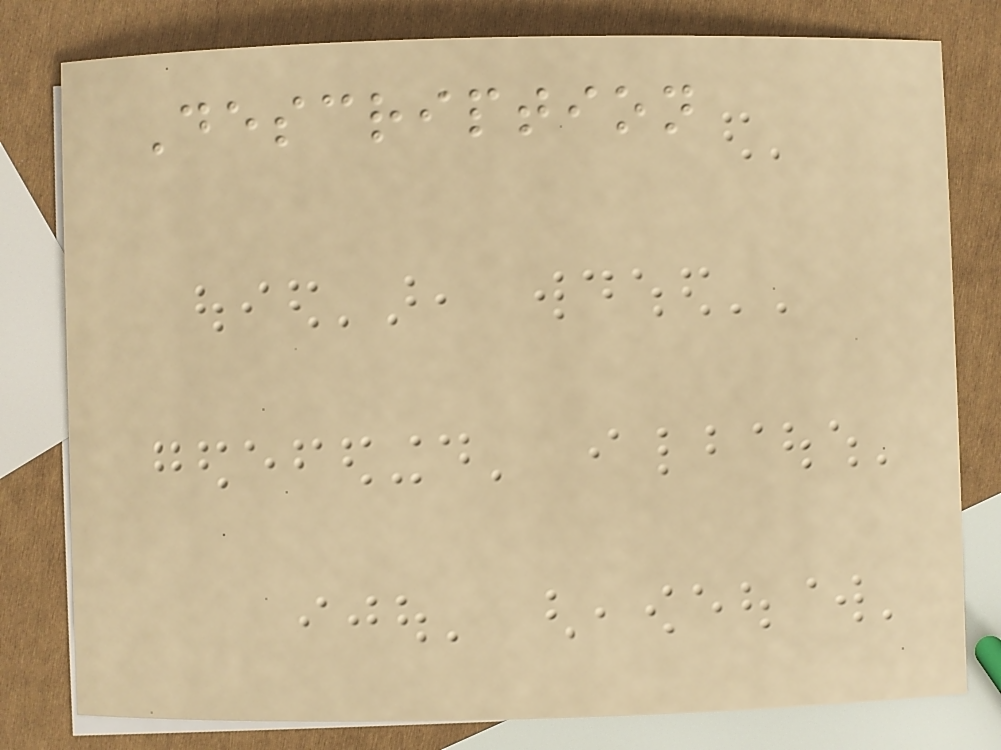Description
